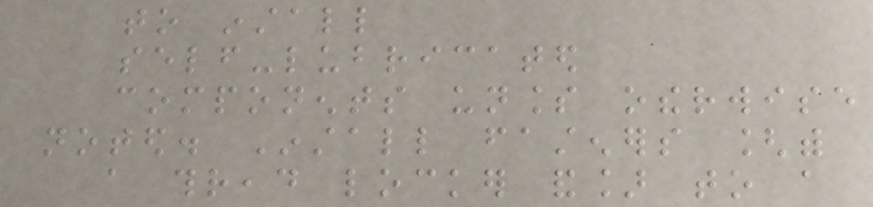to install
self-lubricated
components unless otherwise
noted. Install fasteners [with
a thread locker and] to a
